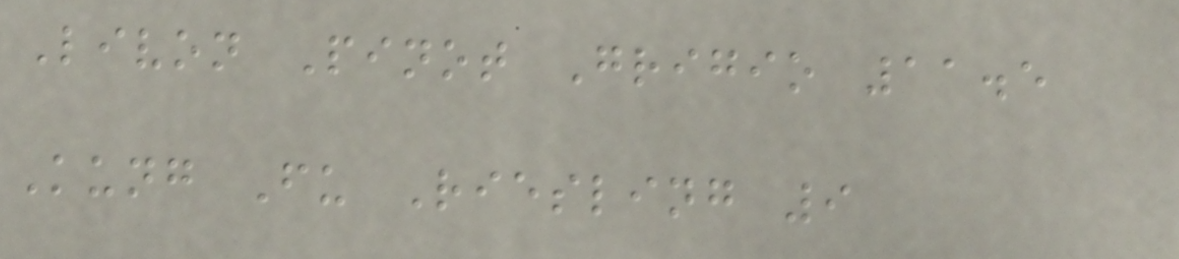Livon Pinot Grigio 11.5
Kung Fu Riesling 9
